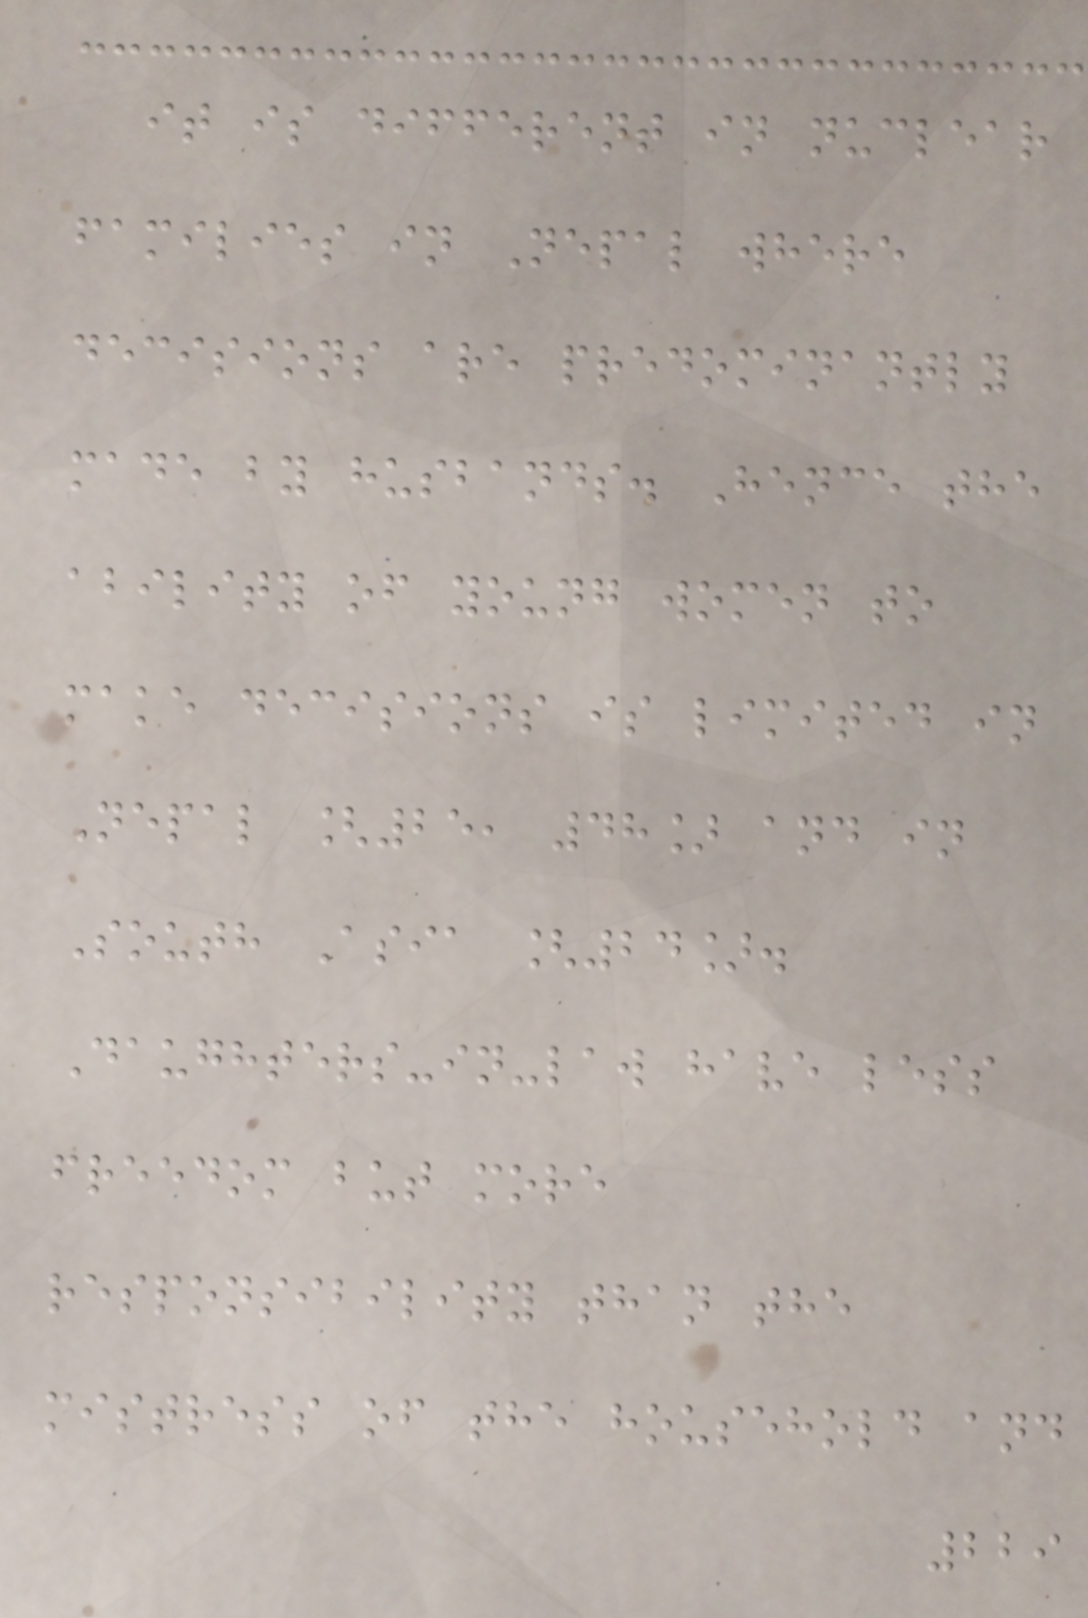it is different in nuclear
families in Nepal where
decisions are predominantly
made by husbands. Hence the
ability of young women to
make decisions is limited in
Nepal [25, 48] and in
South Asia [24].
Daughters-in-law have less
freedom but more
responsibility than the
mistress of the household and
229
